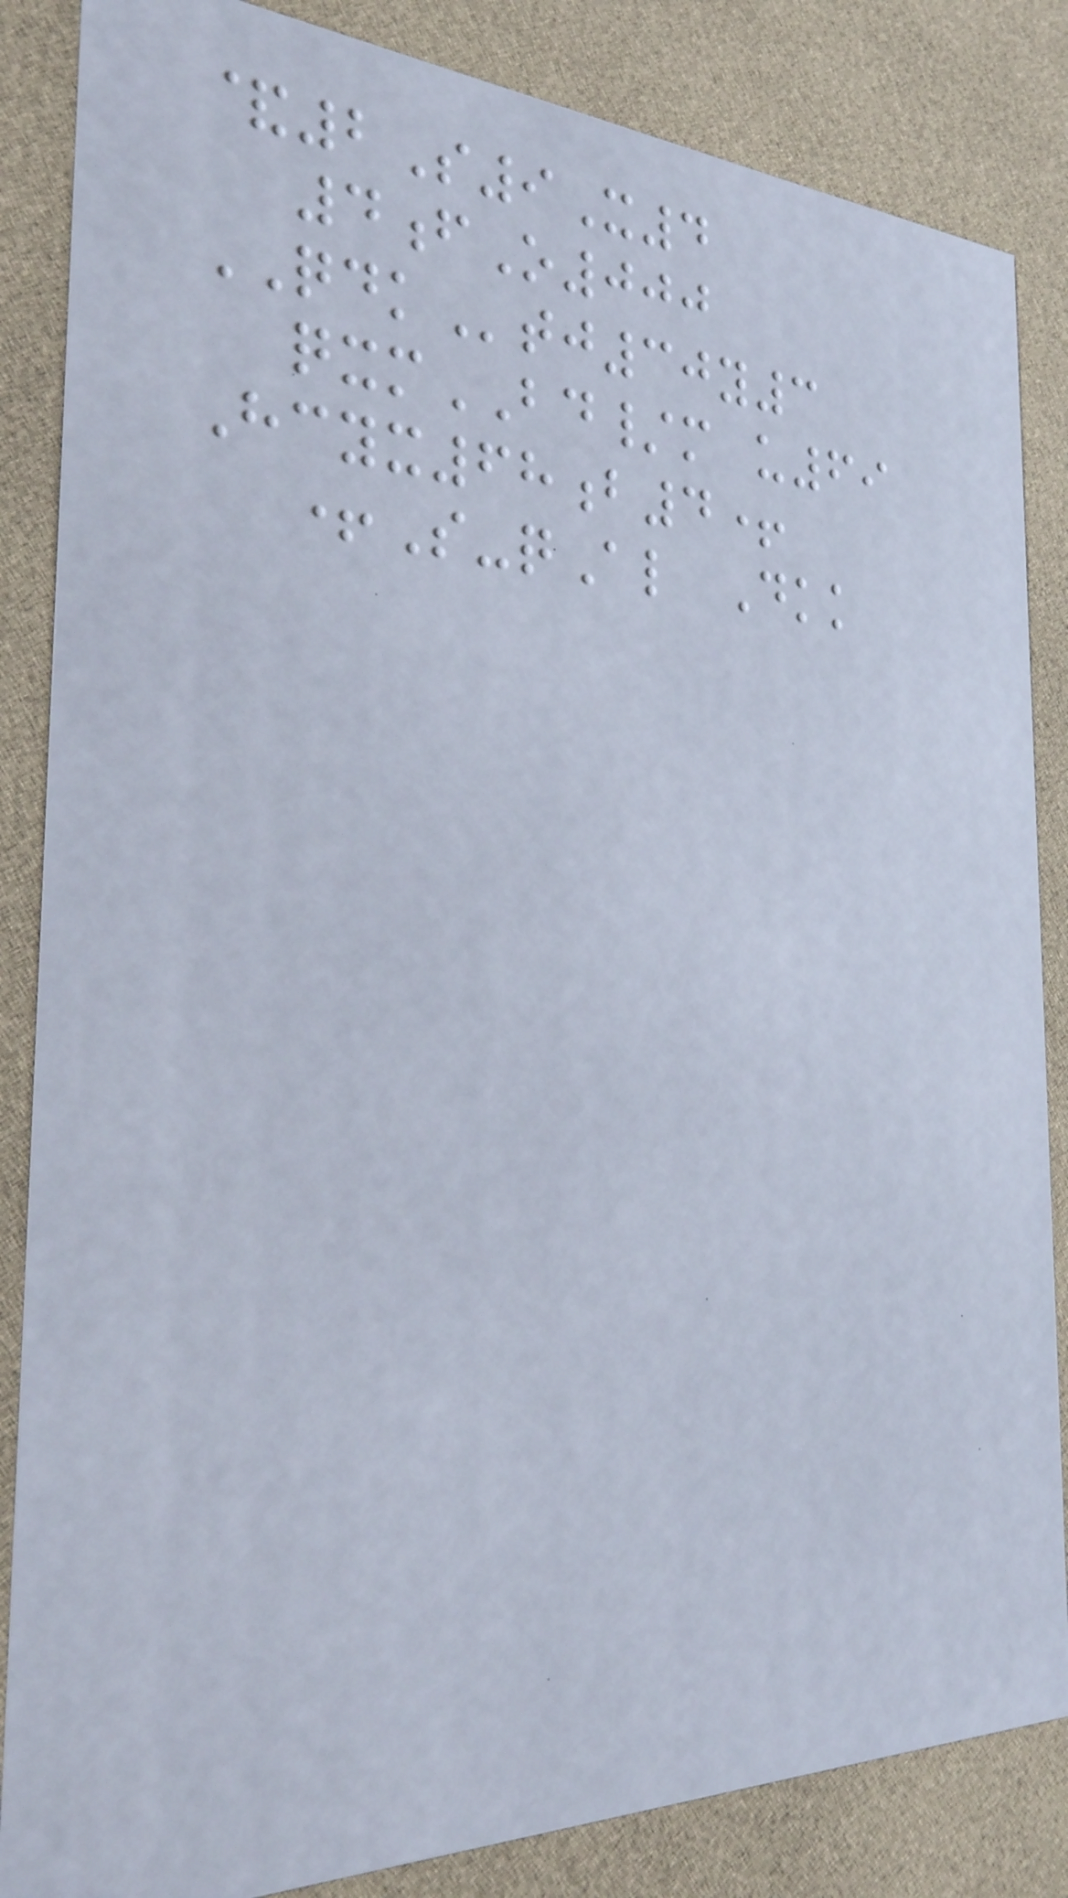&2S9X4
4fO000
QDKtj30y3
qxmBD/m u69
Hcyx68b4+
+S-qAl Dkk
